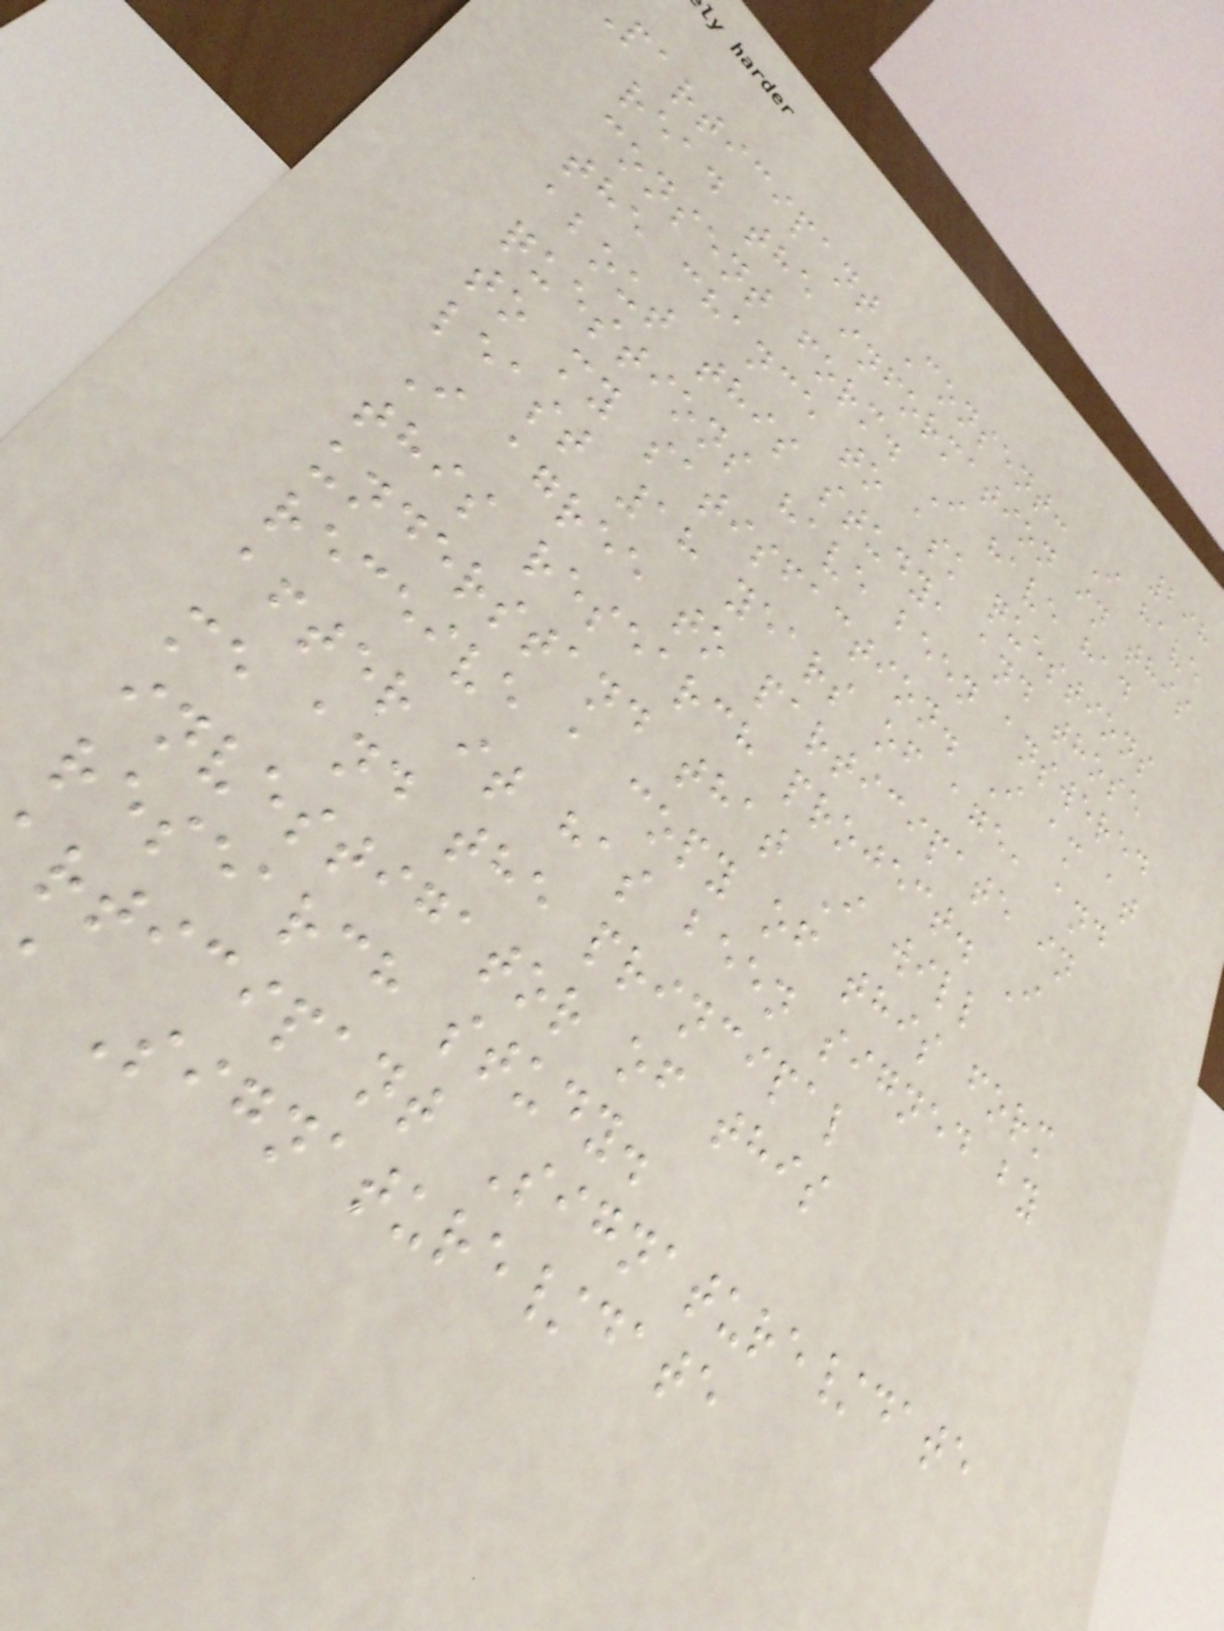298
participant Consent: I have
read the information in this
consent form. I have had
the chance to ask questions
about this study, and those
questions have been answered
to my satisfaction. I am at
least 18 years of age, and
I agree to participate in
this research project. I
understand that I will
receive a copy of this form
after it has been signed by
me and the principal
investigator of this
research study.
rticipant Signature/date
Signature/date
